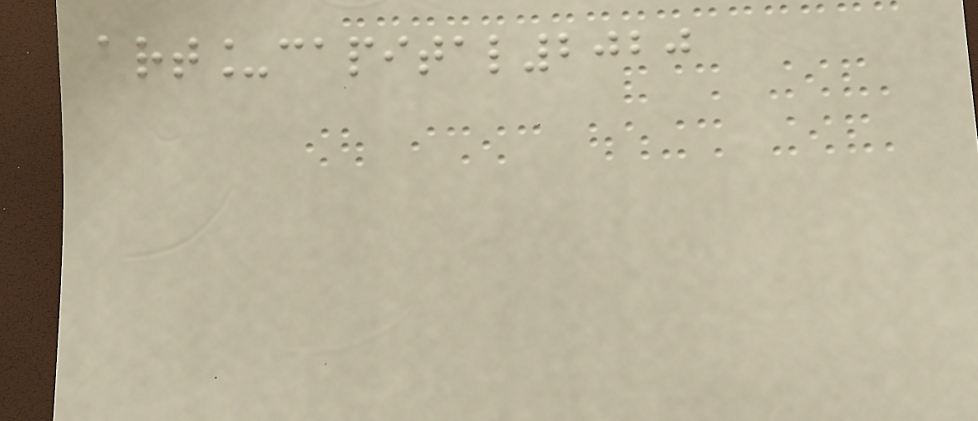art_capital2020
